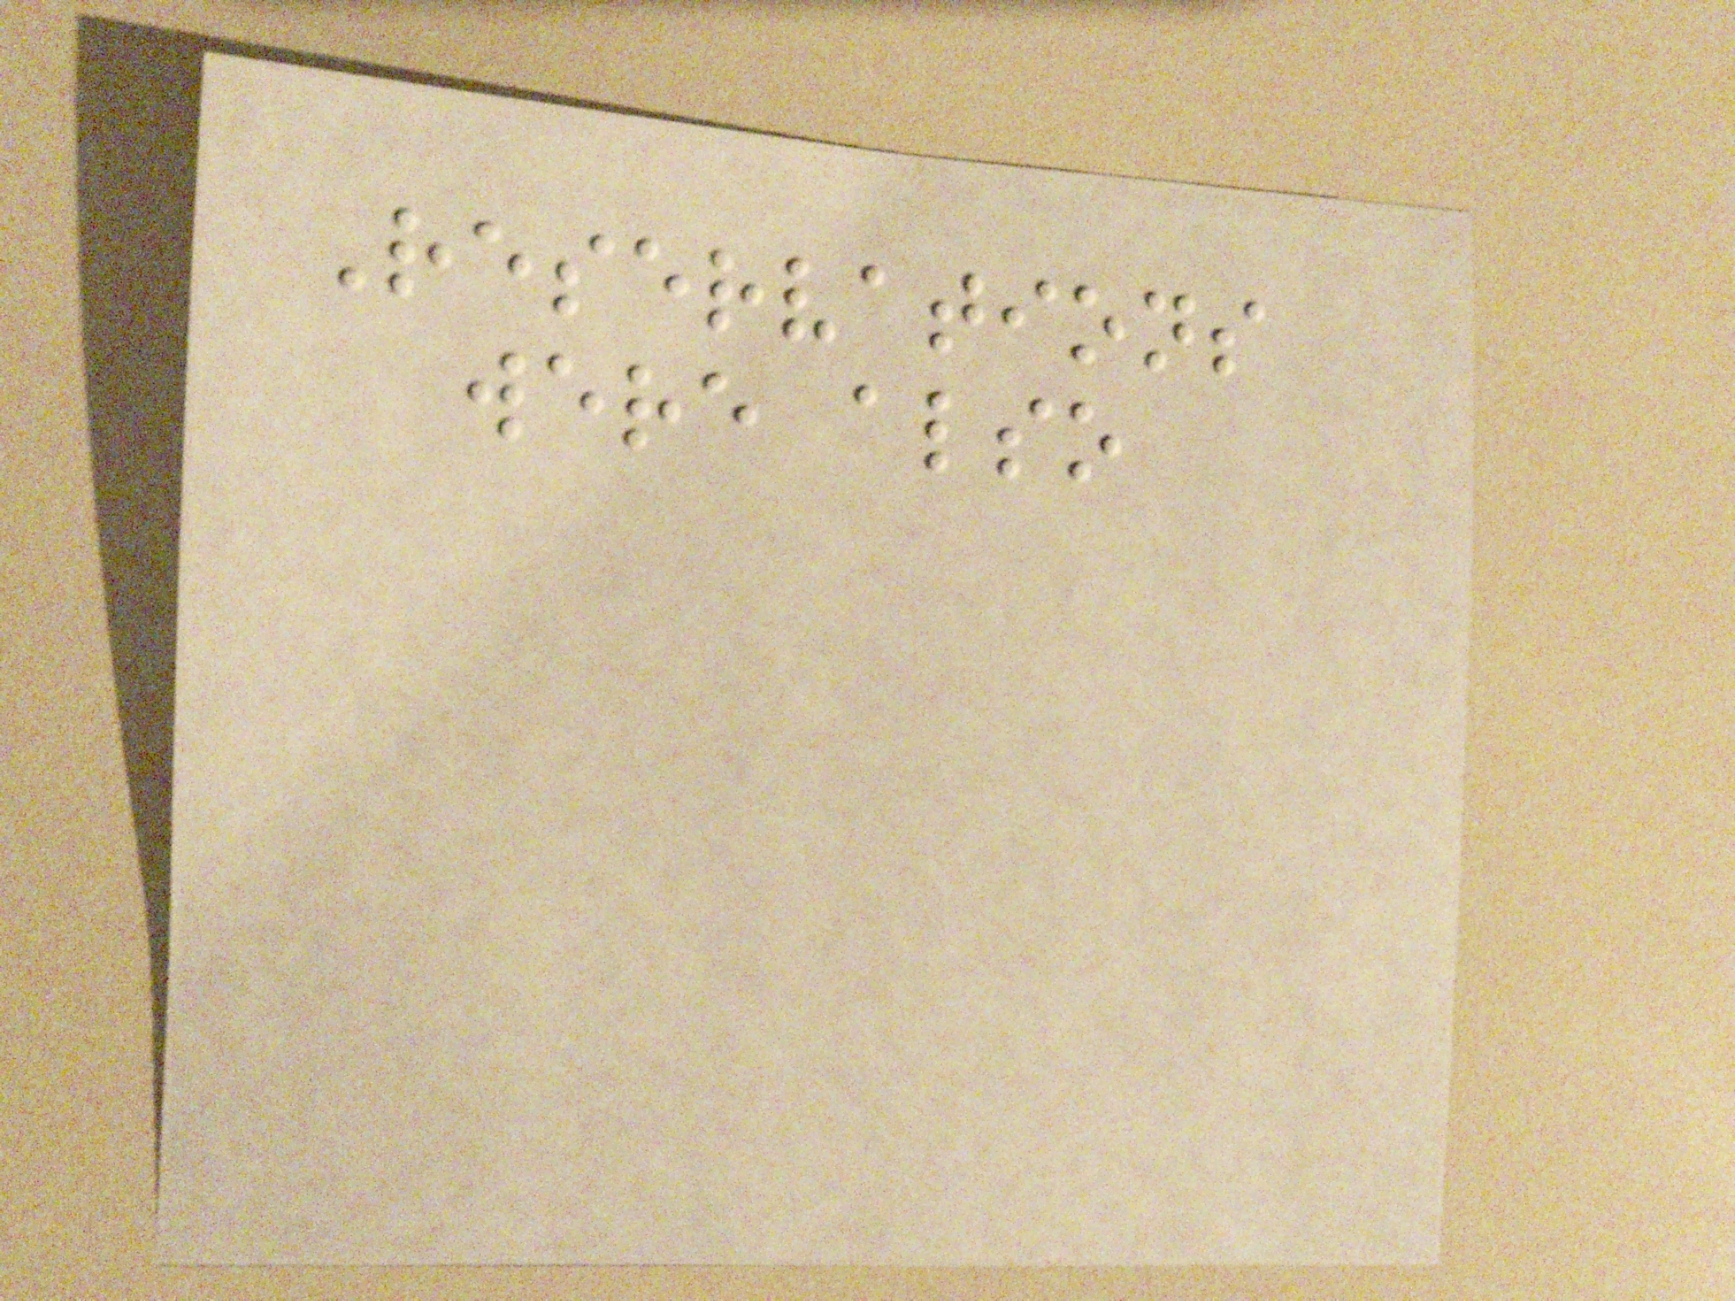Reservations
were also
